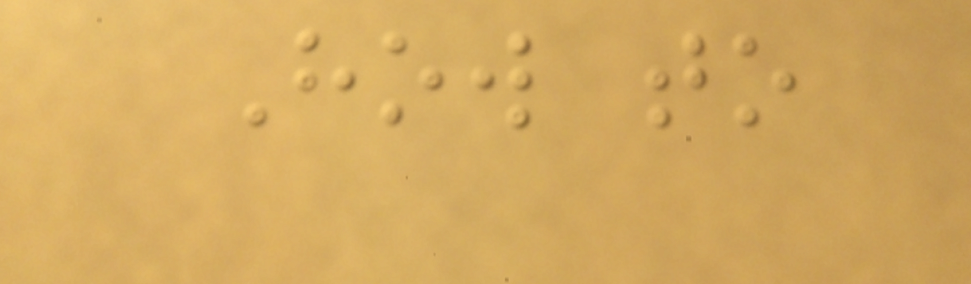How to
